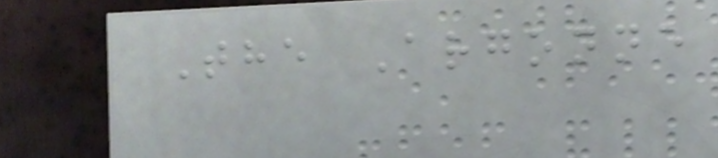The Argonne
